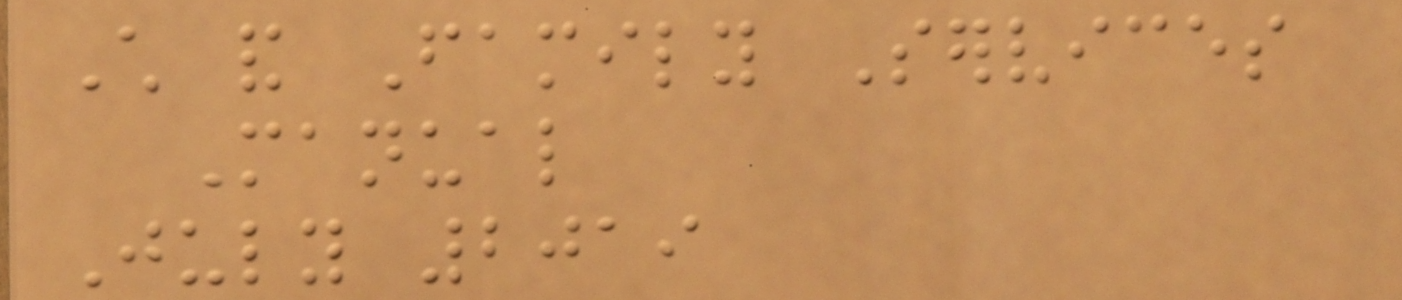Child and Family Services
Manual
July 2019
